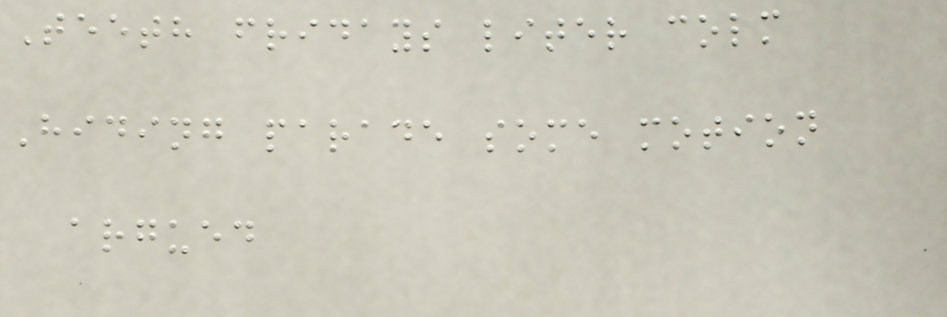Teeth fridays liter colm
Hiding parade some motion
argued
